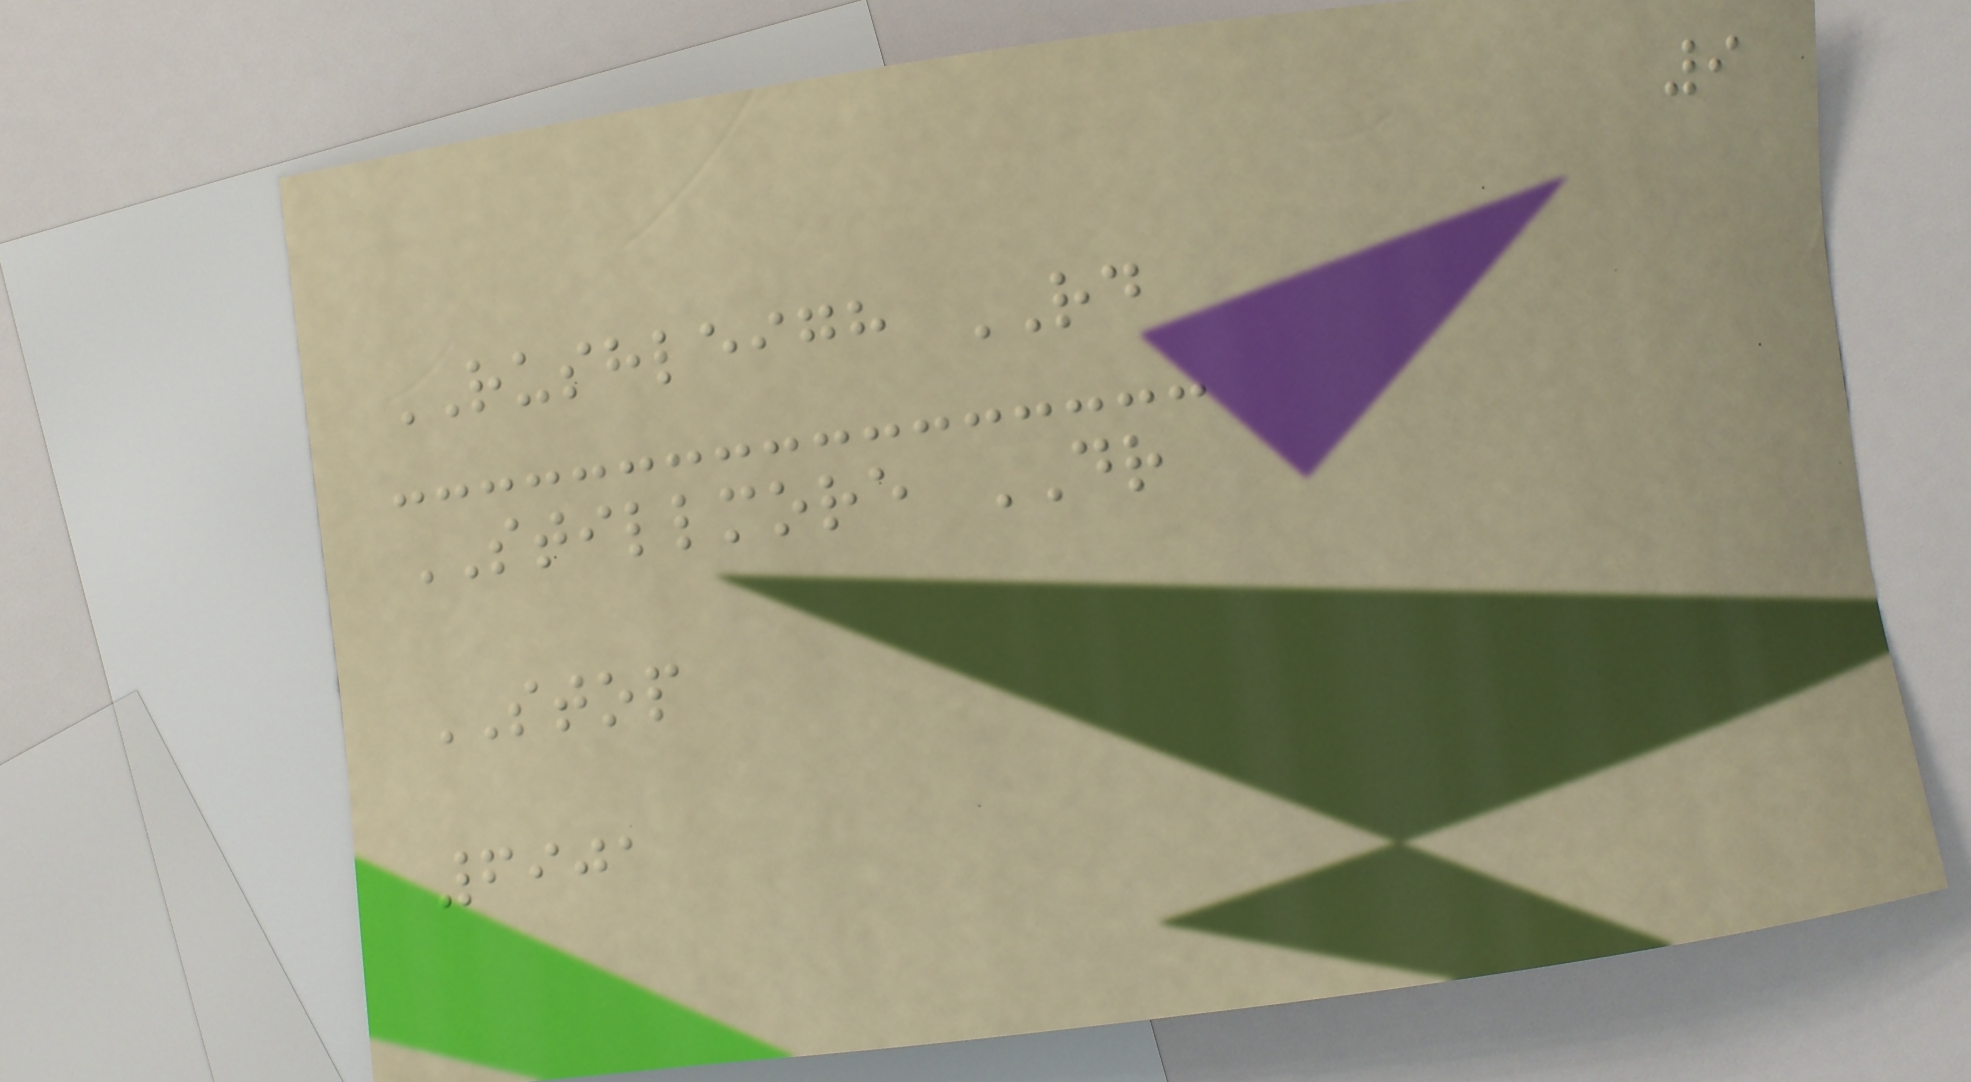9
RUSHLEIGH RD
STILLMORE DR
STOP
6901
